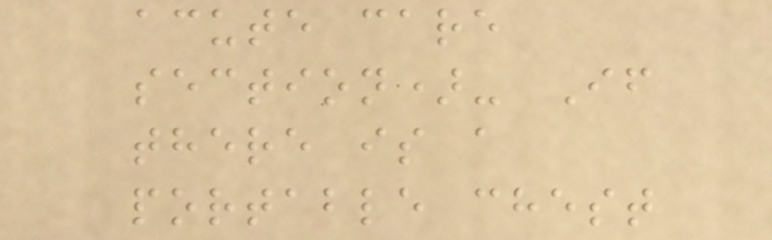acute care
section)- If
there is a
portable chest
